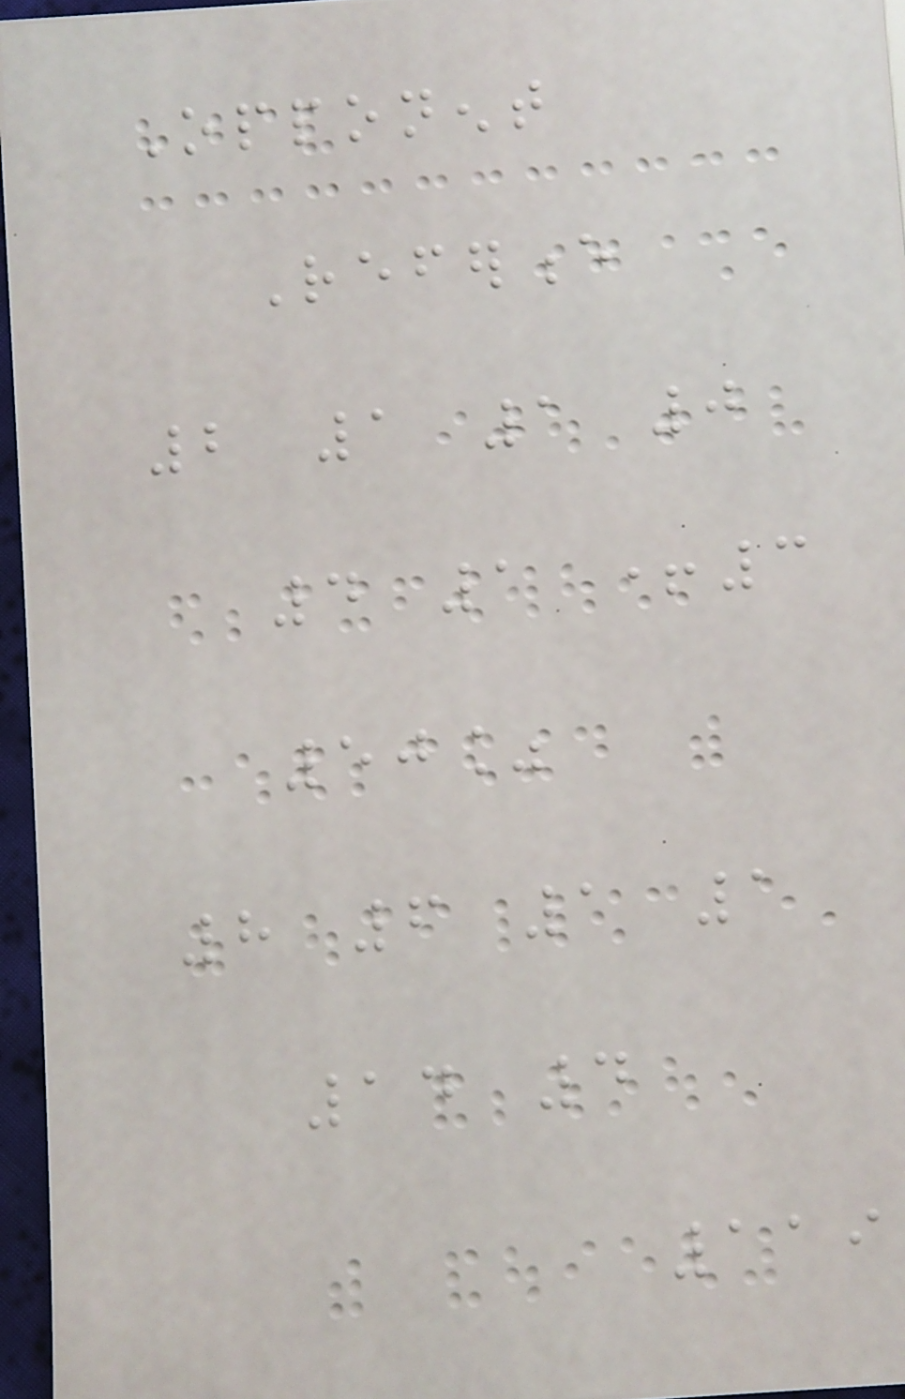Opponent
Reference
2 1 1 0
4 1 +3
50%
8 6 1 1
14 4
119
